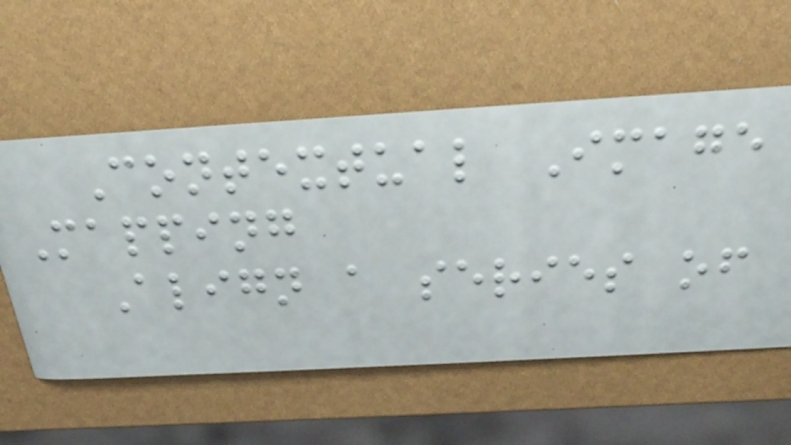Contextual Image
Mapping
Align a series of
